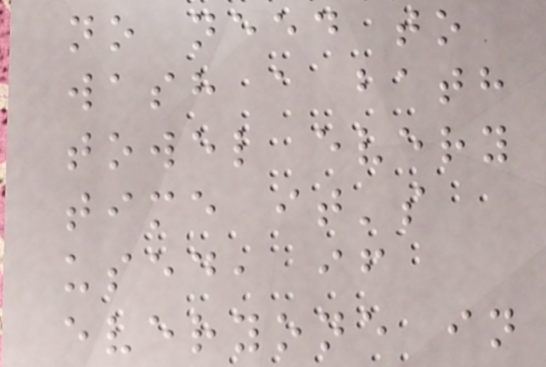no need to
wash a bath
towel every
time it's
used, if
everyone in
